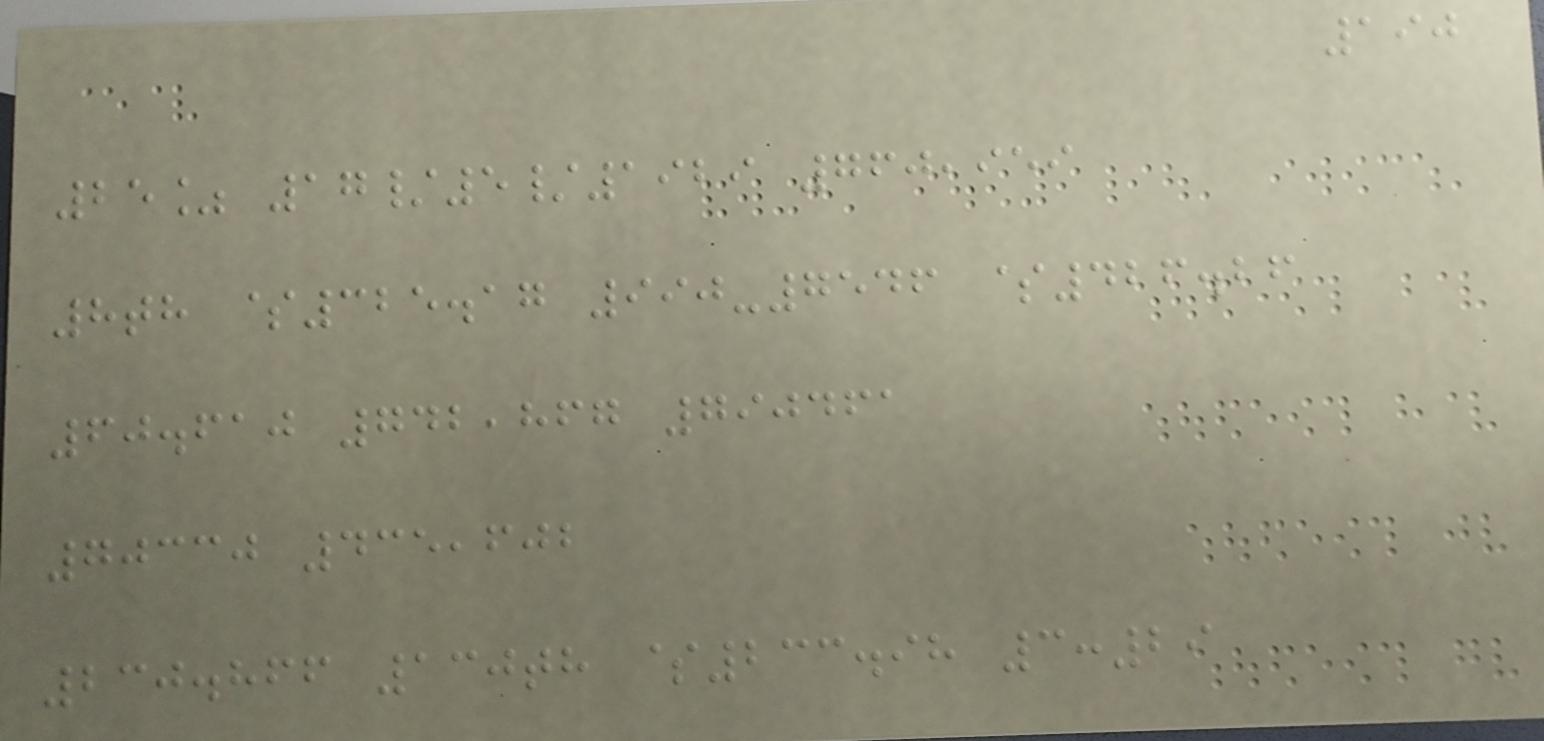190
25% 17/5/1929 760,959
8th $325.17 990-7546 $426.26
60.610 742,867 790461
70330 435,602
230.866 130th $233.98 3:29
